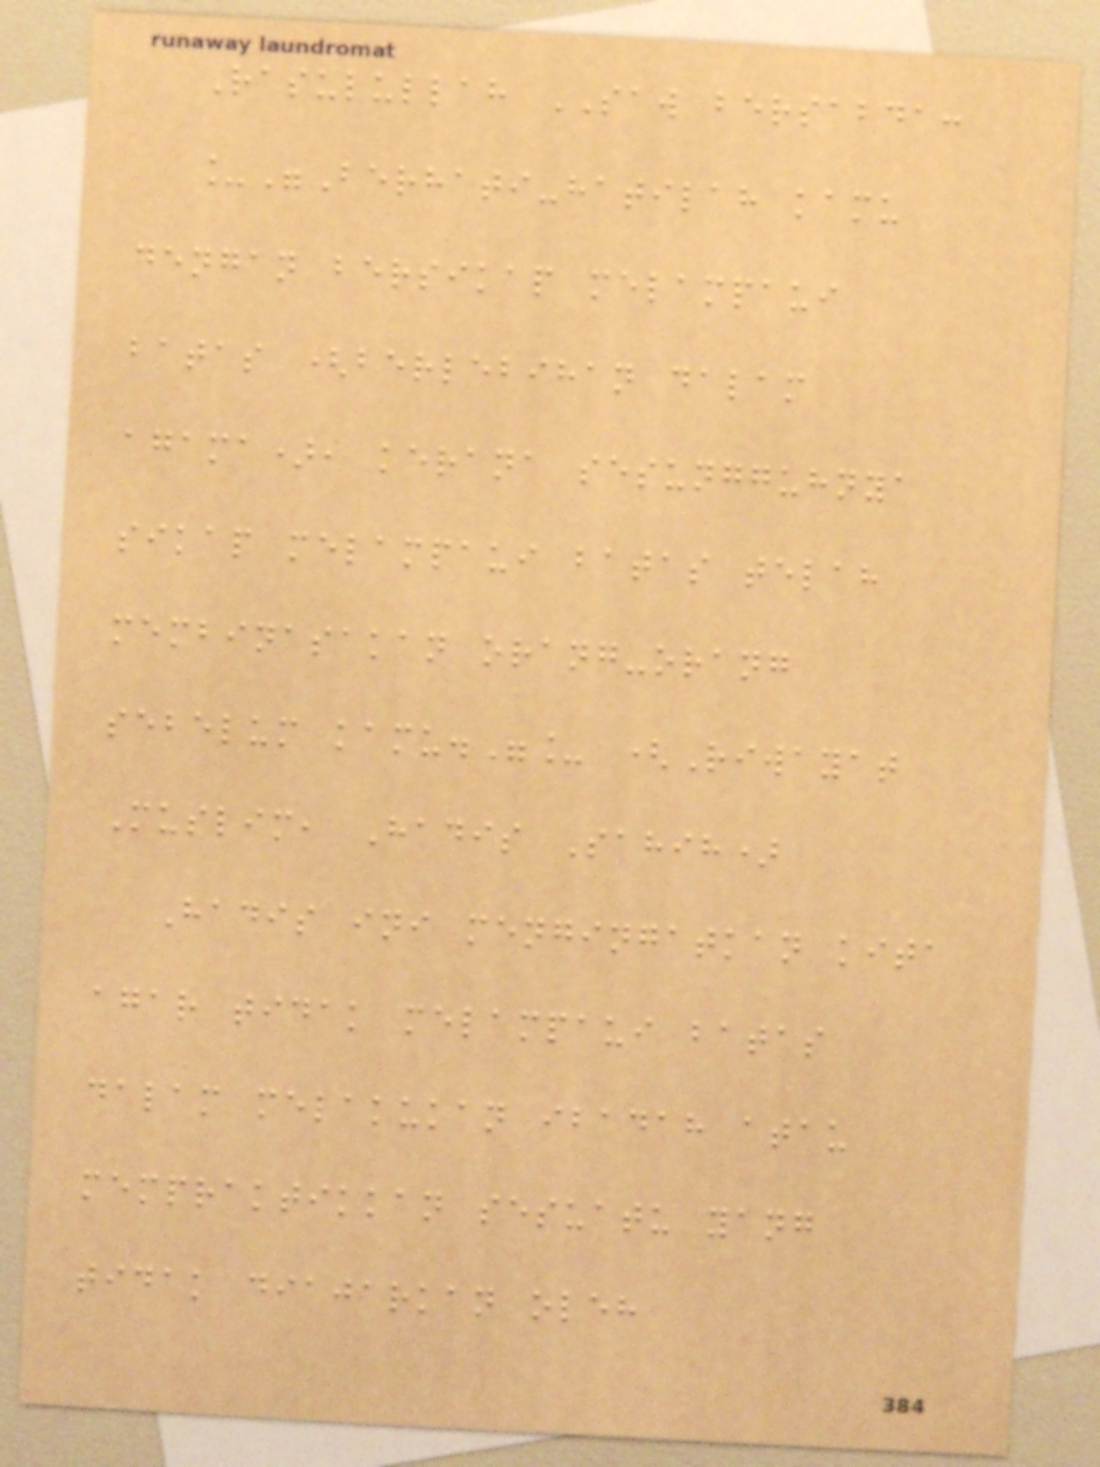Rasulullah SAW bersabda:
_"Berhati-hatilah kamu
dengan bersikap melampaui
batas (berlebihan dalam
agama), kerana sesungguhnya
sikap melampaui batas telah
membinasakan orang-orang
sebelum kamu."_ (Riwayat
Muslim, Hadis Sahih)
Hadis ini mengingatkan kita
agar tidak melampaui batas
dalam melakukan ibadah atau
mempraktikkan sesuatu yang
tidak diajarkan oleh
